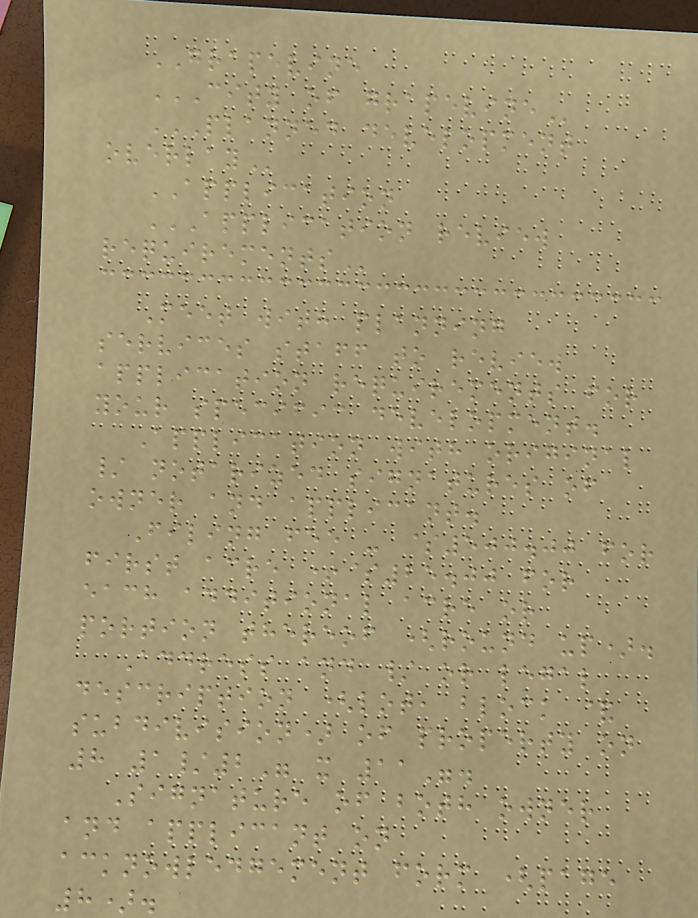GRAPEVINE
CITY OF GRAPEVINE
PLANNED DEVELOPMENT
OVERLAY
APPLICATION
APPLICATION REVIEW
REQUIREMENTS
Meet with planning
services staff to review
application requirements for
your specific development.
Application with original
/ notarized signatures of
owner and applicant.
Filing fee - $500.00 for
first acre +$25.00 for
each additional acre or
portion thereof (round up).
Address and / or legal
description (lot, block &
subdivision) of property on
8 1/2" x 11".
Signature of both owner
and applicant on
acknowledgement form (page
8).
